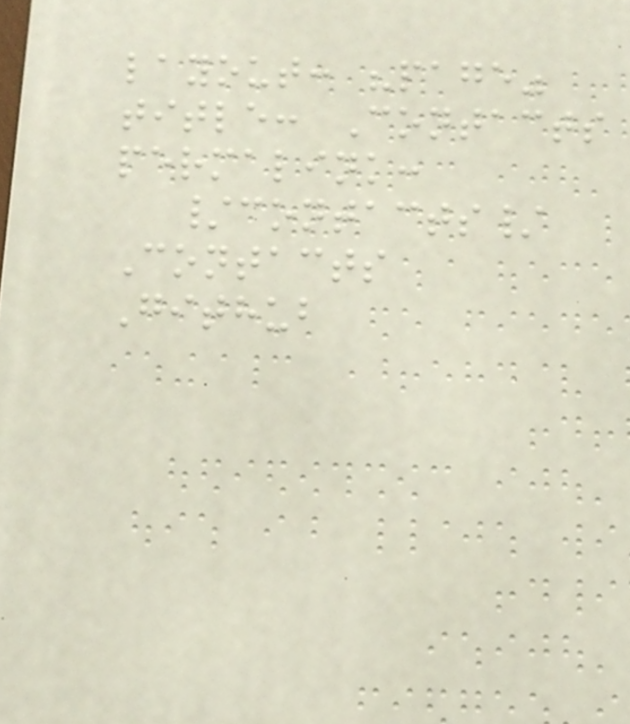layout: "page"
title: Contacts
permalink:
/contacts/
Contacts
Github
